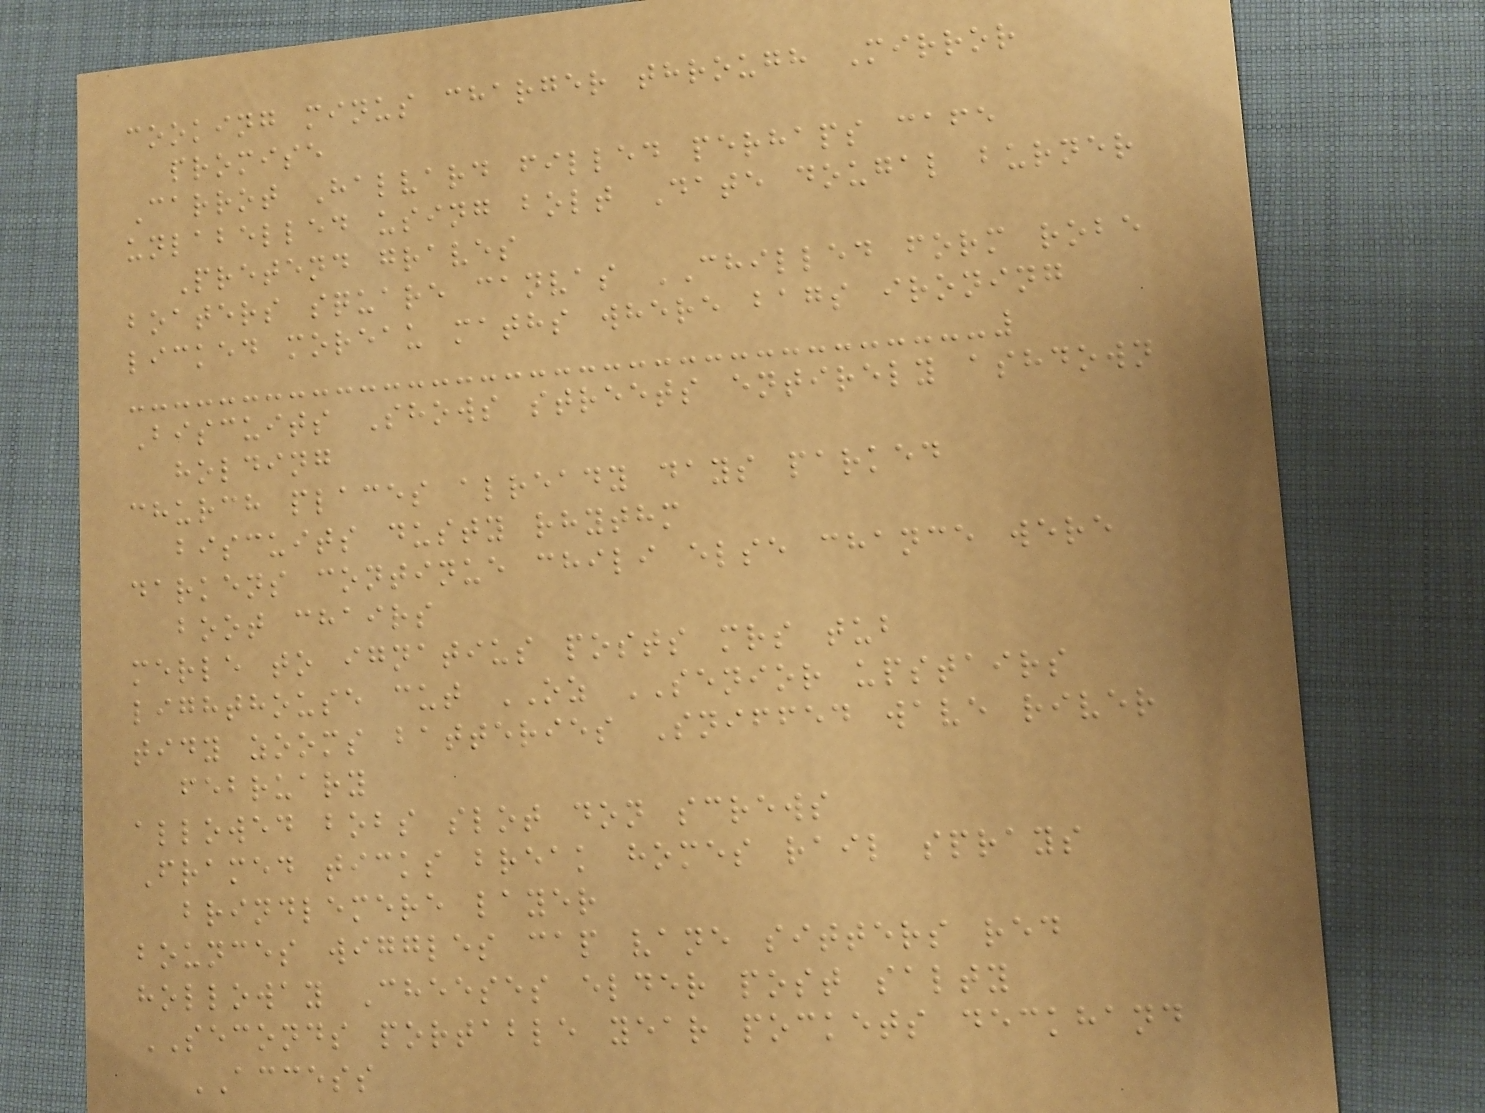cooking minus charger through Mirror
promise
Carrot Halvard filled perhaps cafe
unlabelled using bolt Date dougal burner
Pretend graves
boaters square canvas CHILLED form robe
licked moreau maths where bags ironing
Biscuits Shows streets entirely ashdown
holding
church places already days parked
biscuits dusty rhythm
darkens continue chili else chance were
boot chairs
merle to ignatius posts mrs tub
lighthouse cut OZ SENIOR upstairs
tidy zooms batteries Sniffed wave river
february
allowed bobs slot don screws
Framed ticks break homes rail sprays
brindlemere layer
bounces wiggles cap vane sitters red
holloway Cheeses elder post salty
SECONDS portable year pockets deckhand
ACCESS
